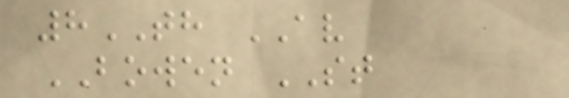8TH AV
BOWEN ST
